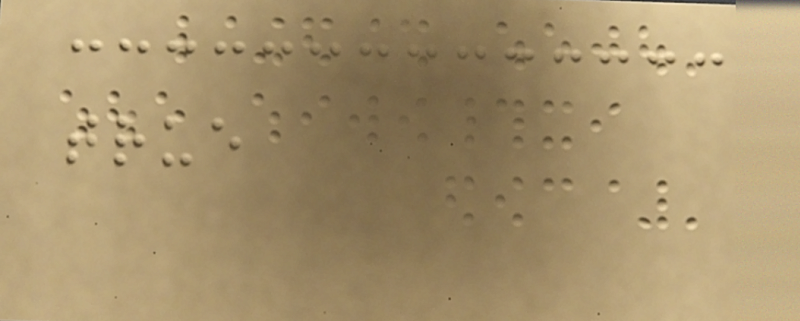true
